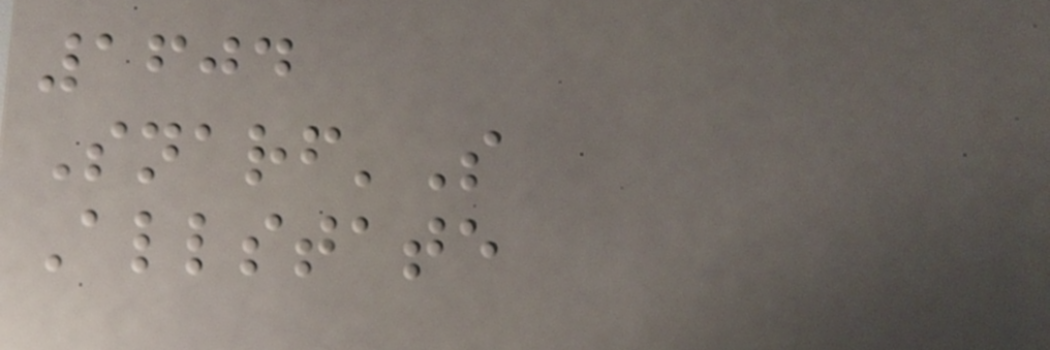1604
Snarf'S
Allstate
